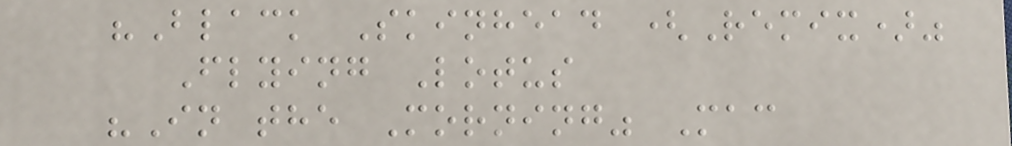"Black Skinhead (Remix)"
Flying Lotus
"In the Morning" Mac
